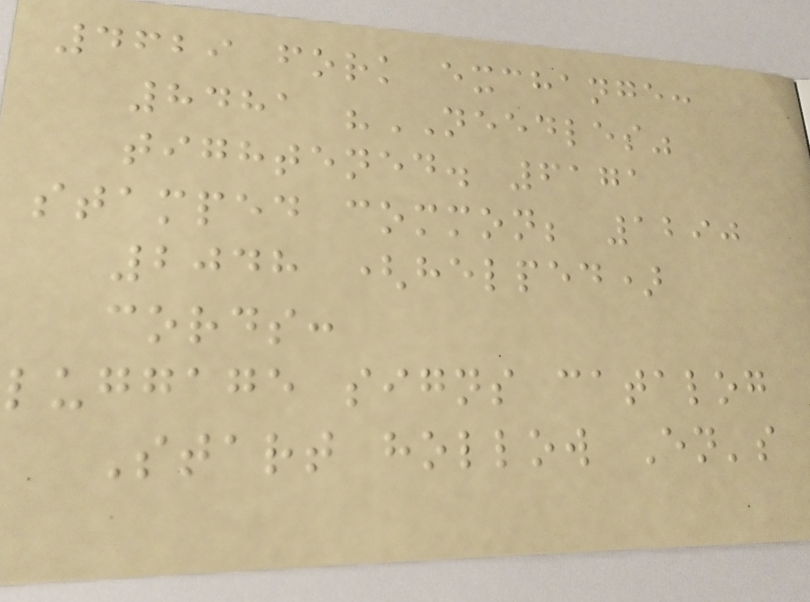4629 fork exchange:
8481 "NEEDLES"
tightened. 6171
stamped common; 1290
2048 (helped)
cords:
luggage signs catalog
Start hollow En's
